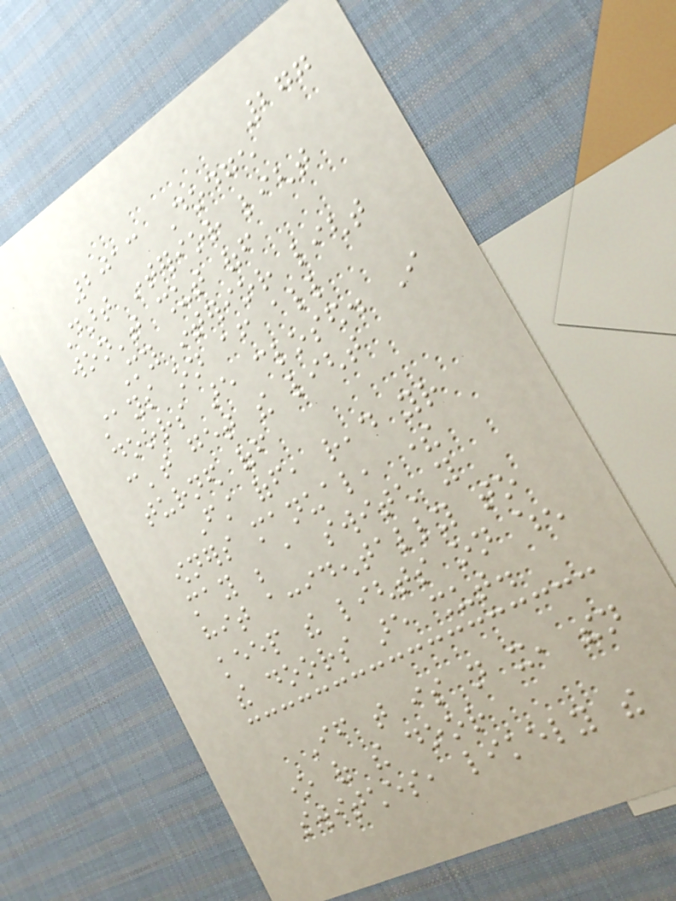277
2013 Dodge
Dart interior light
won't shut off
My interior light
stays on after all
doors are closed. I
can't get the light
turned off
First off, read your
owners manual, there
may be a switch you
hit accidentally to
keep the lights on when
the doors are shut.
If that is not it, then
one of the door
switches, likely the
